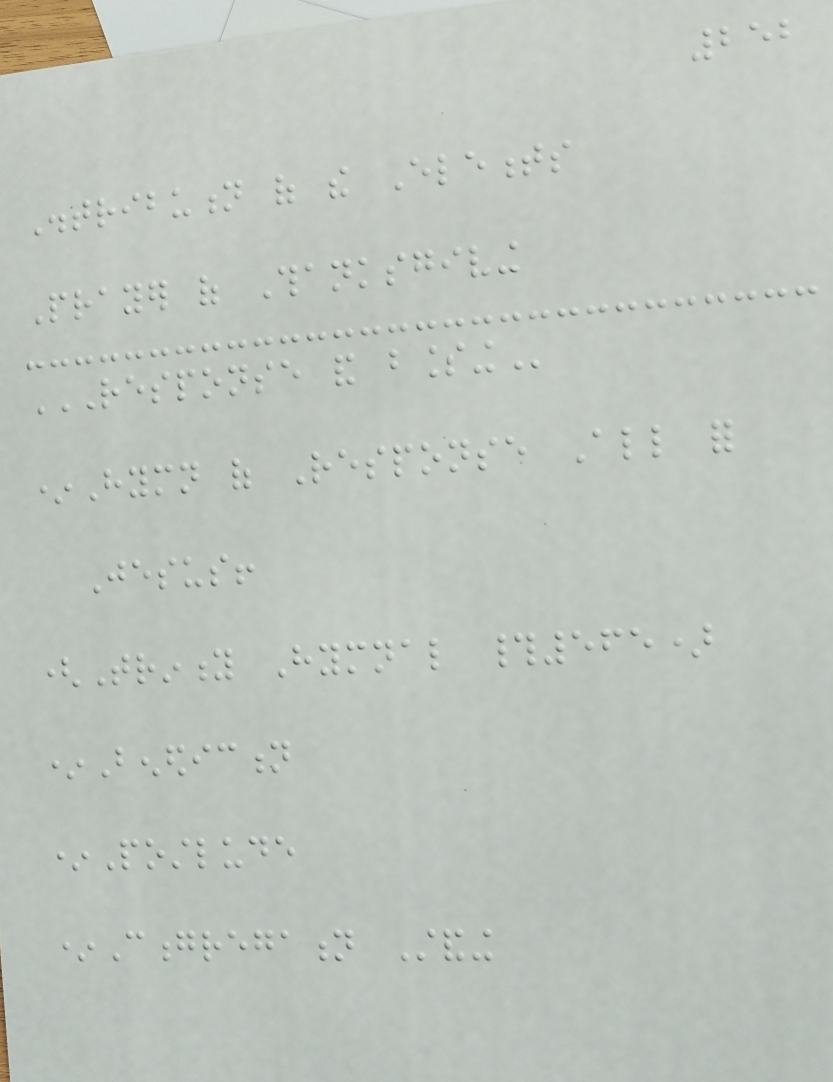252
Distribution of the Elements
Prayer of Thanksgiving
RESPONSE AND BLESSING
*Hymn of Response All for
Jesus!
(Trinity Hymnal #565)
*Benediction
*Postlude
*Congregation Standing
